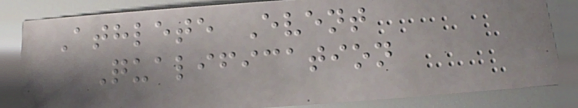Athlete Event
Qualification
